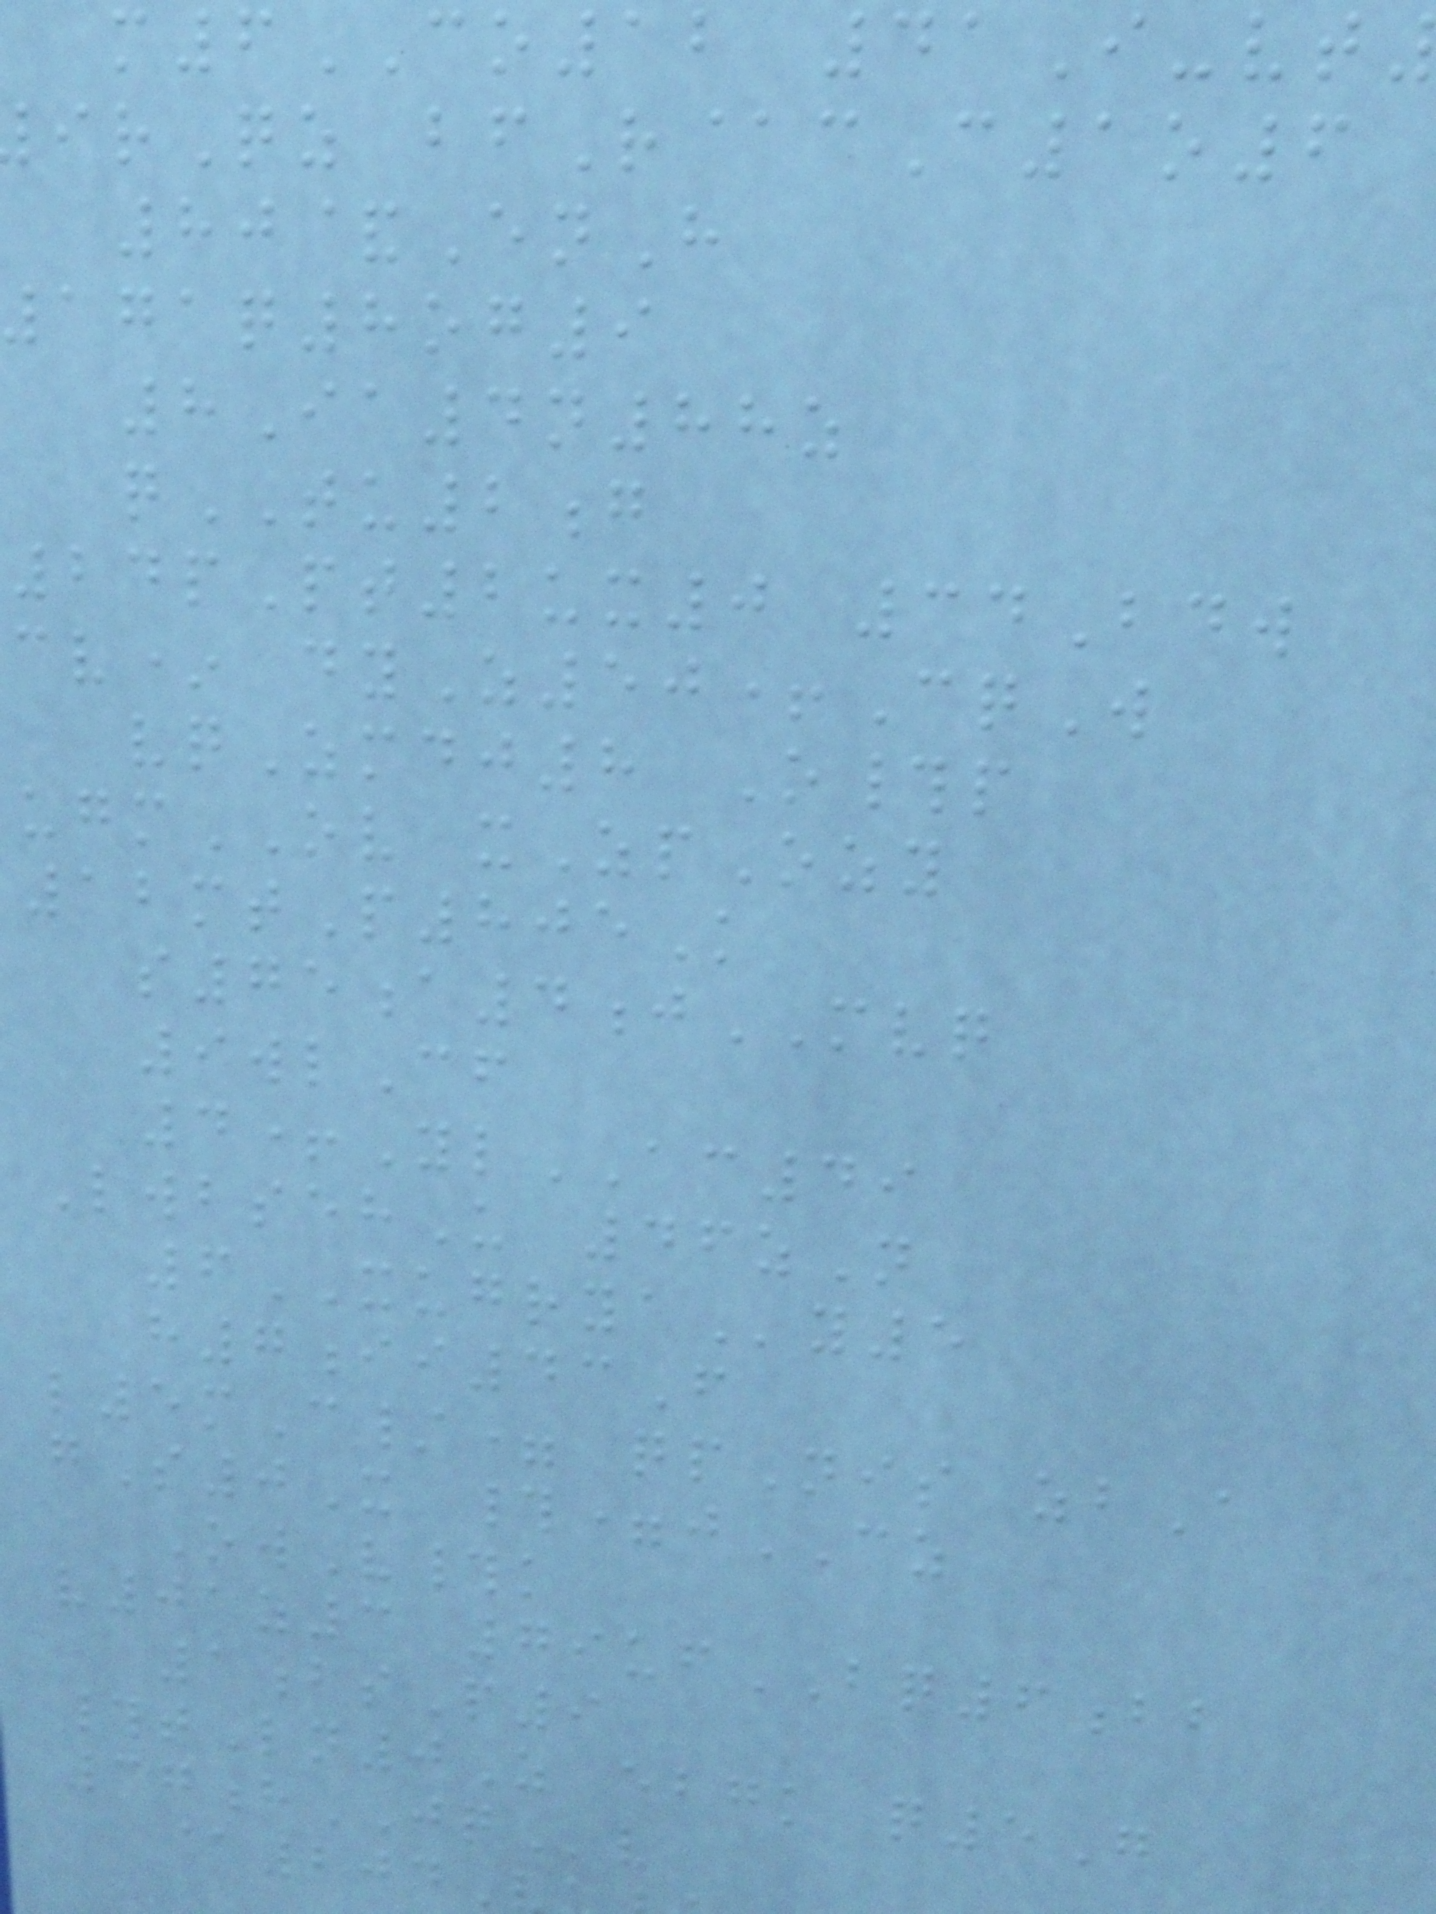m6CO12 41I-vt
rQz bfR@cC1o6
80&EnH
q8og9
8Ia4n88z
qTU2g
24pPt2ux0 34Bdw
cv* dyZ50+CqW
vqZmdj8 O#p
ugmOV xZpOzy
12mtP805K
s75a4jMVQ
9wlCf
4+YlAC49
LwbsehU 46zN
6XUGRYAy5
h7ii43F
l5mC/= qpNis zbA
gS0X #=jCZ
OwV#k
v01z3 79ufBQ6bb
1bsP9
#tLn0Z ebgk q5G
37hJQv
@204
